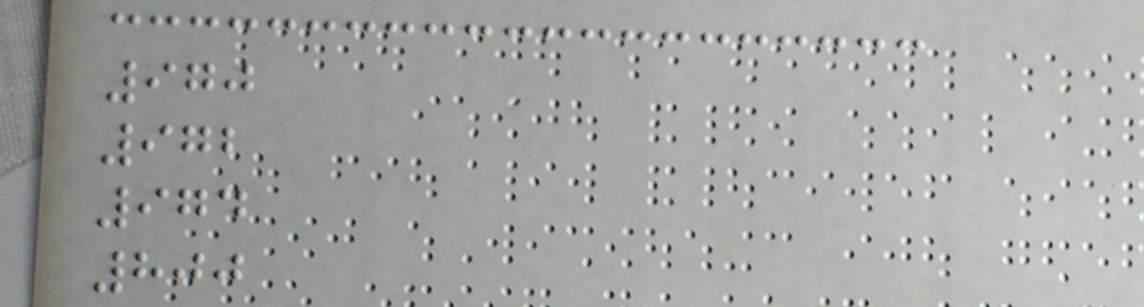970
972
974
800
